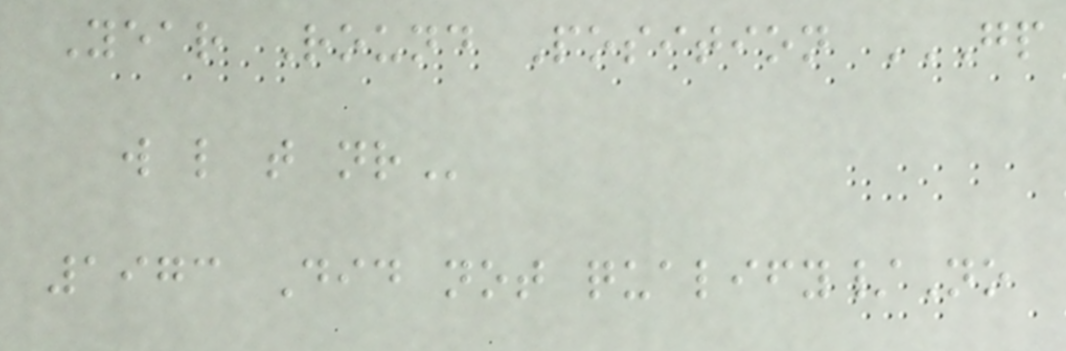Year Round Position GP
W L T NR
1973 Did not qualify/No
